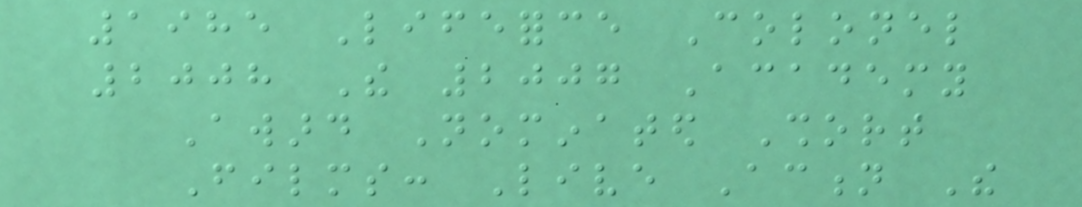1985 Lifeforce Colonel
2008 The 2007 Academy
Award Nominated Short
Films: Live Action The
